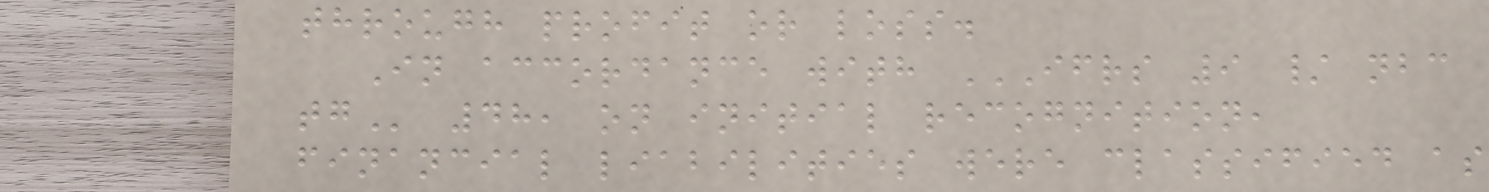through profit or loss.
In accordance with IFRS 9 / NBC
TG 48, on initial recognition,
financial liabilities were classified as
